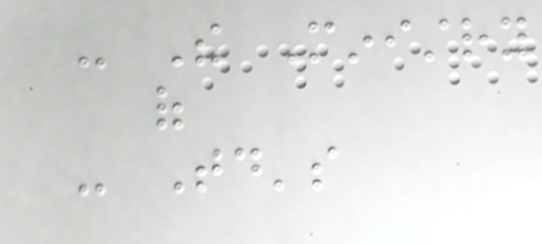- The Ministry
of
- Today's
